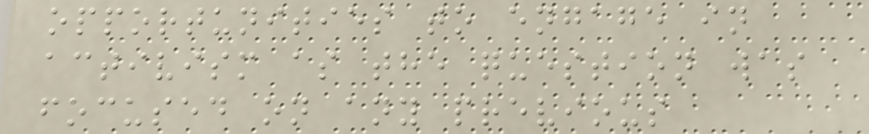opportunities to engage in
activism as the question was
focused on any previous
